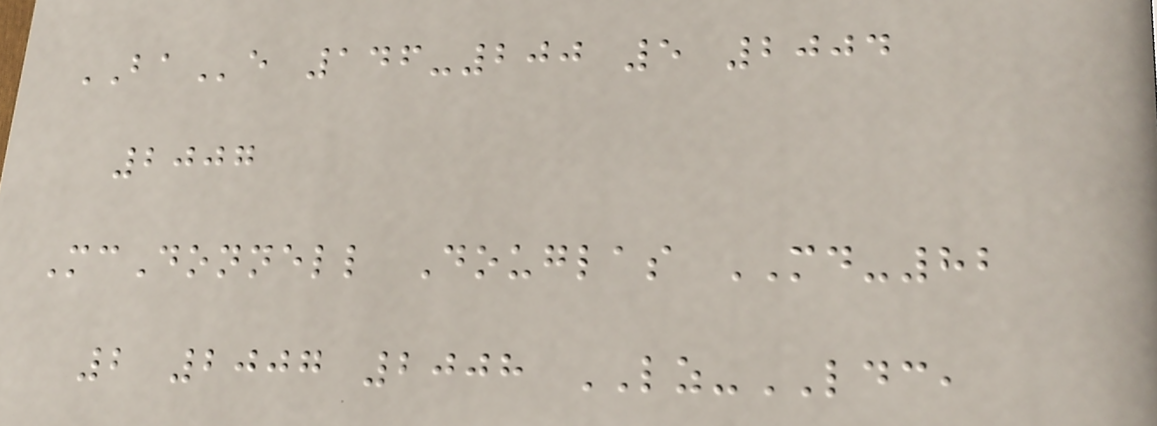BAe 146-200 5 2004
2007
McDonnell Douglas MD-82
2 2007 2008 LZ-LDC,
